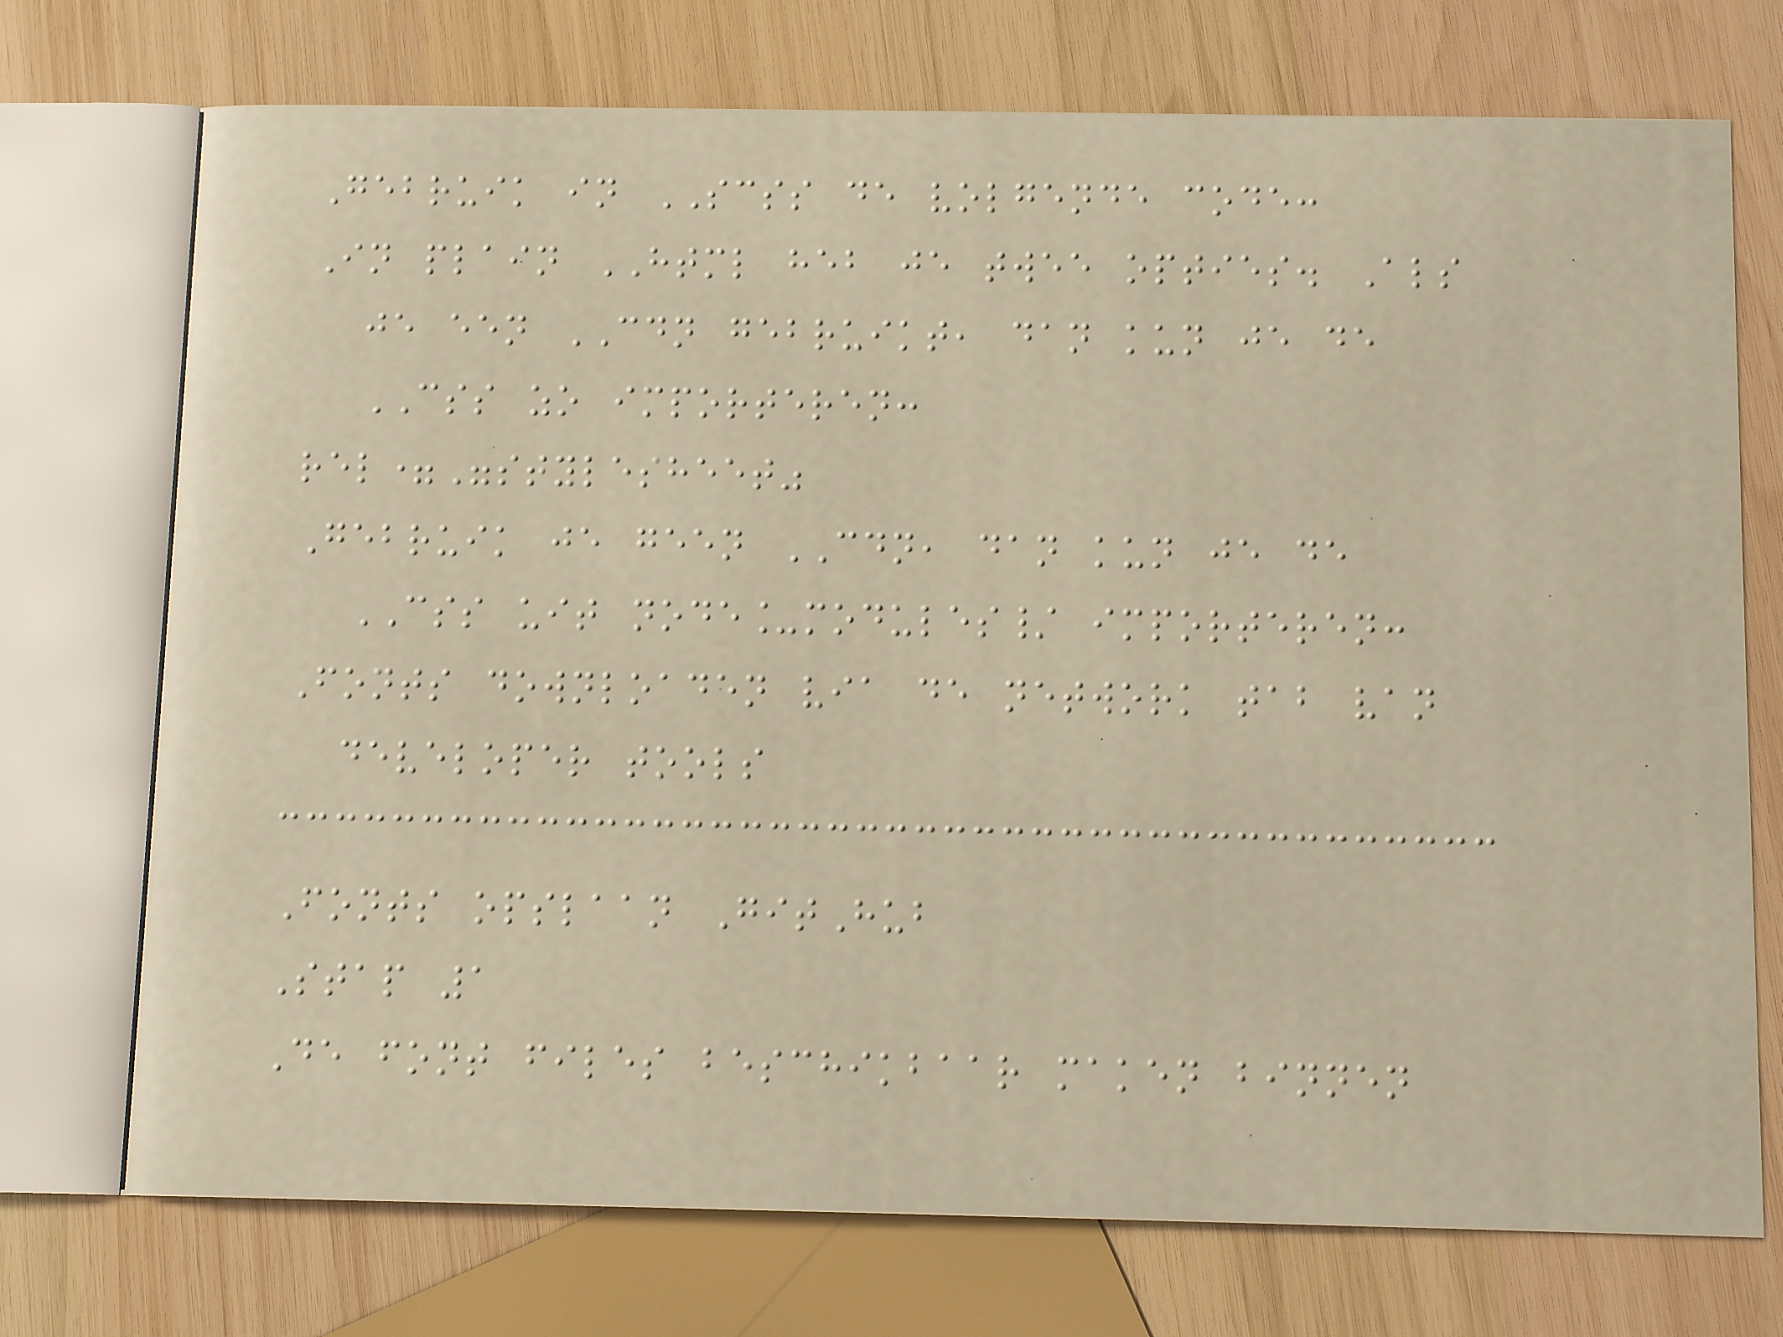Gebruik in SCSS de volgende code:
In plain HTML heb je twee opties. Als
je een CDN gebruikt, dan kun je de
CSS zo importeren:
rel="stylesheet"
Gebruik je geen CDN, dan kun je de
CSS uit node_modules/ importeren:
Fonts downloaden via de network tab van
developer tools
Fonts opslaan GitHub
Stap 1
De font files beschikbaar maken binnen
